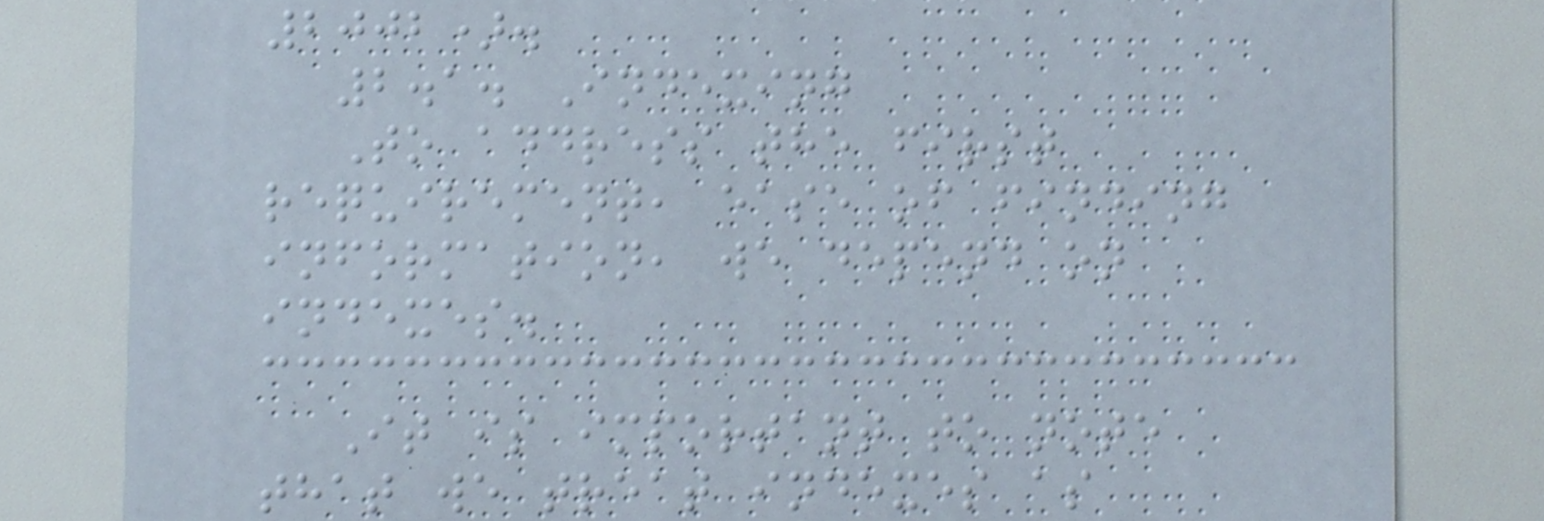2002).
2.1. Indexing
To address the first
requirement, ease of finding
information, we depend on
indexes.
It is important to note
that we treat indexes as
